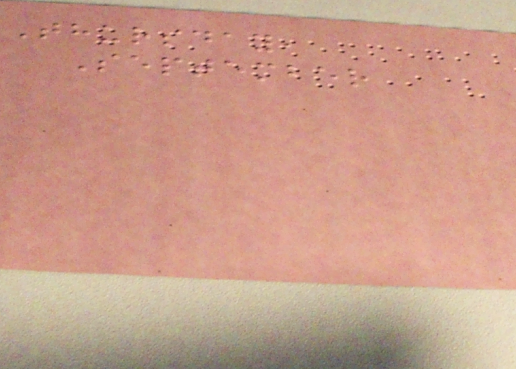Thursday,
September
